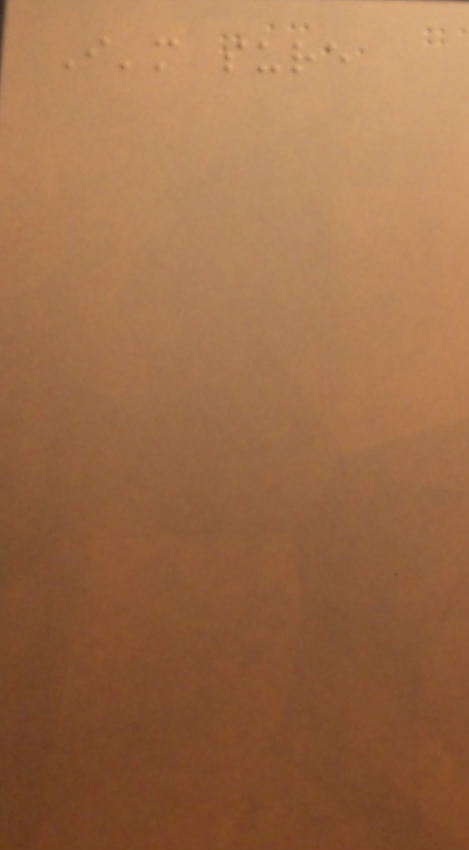I'm sure
